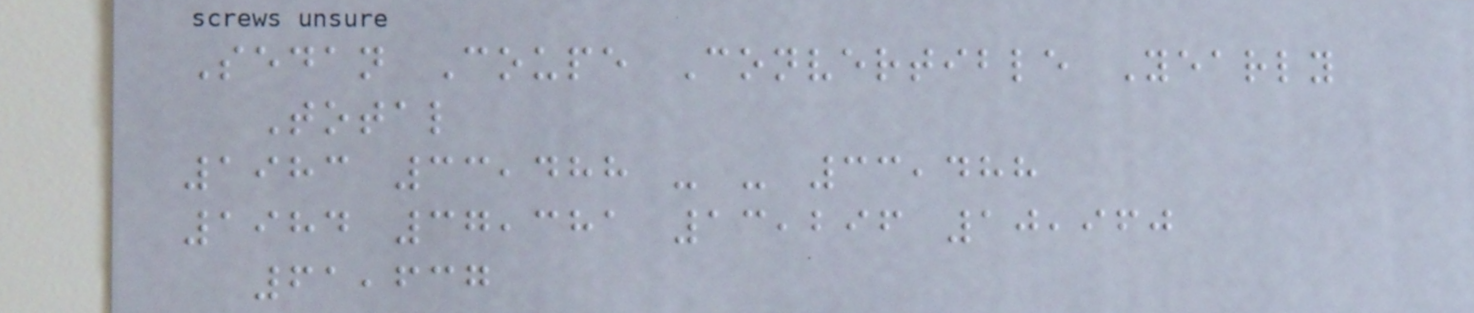Sedan Coupe Convertible Yearly
Total
1983 33,488 - - 33,488
1984 37,381 13,296 10,960
61,637
